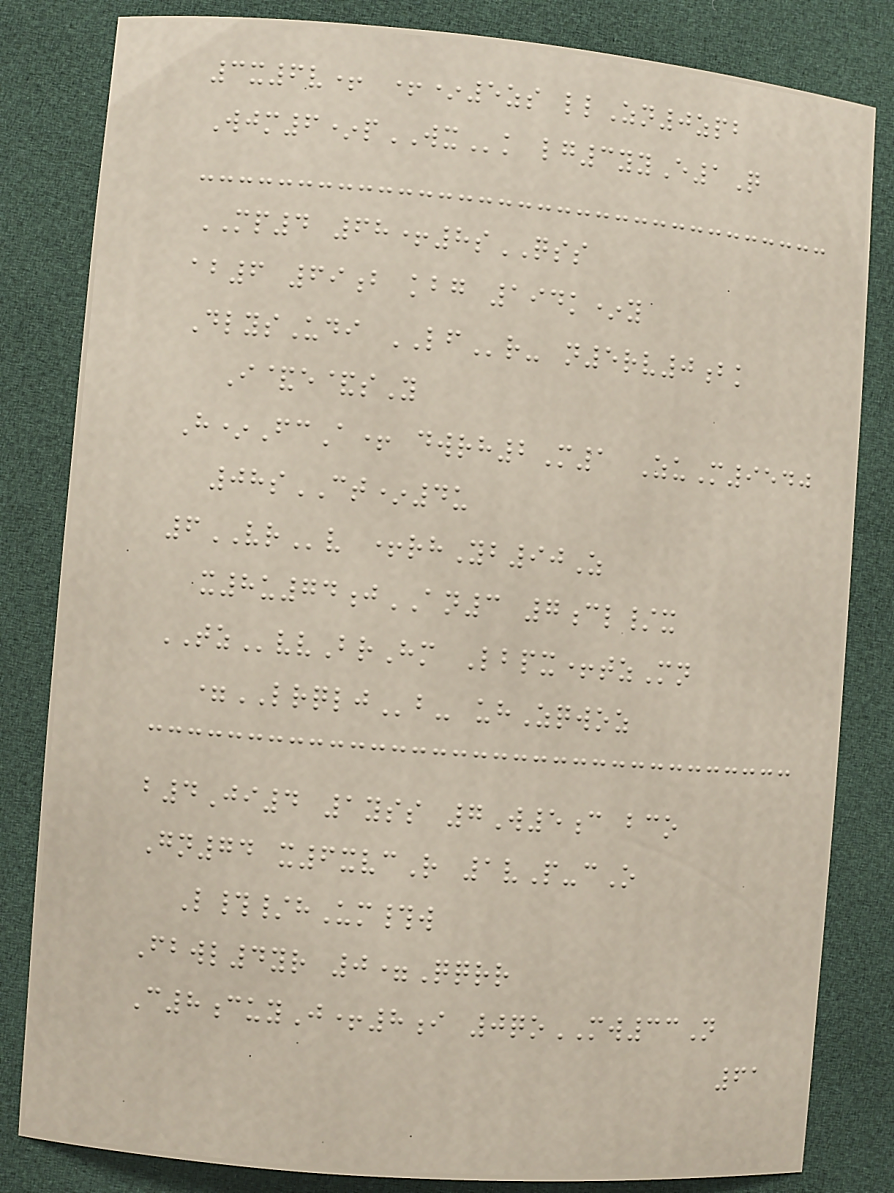3x6v+ +*5zs llZn0zpb
Wjm6*pWXk lg3yyE1Q
MP4 68+8sQSS
ab6 69b kbg 194k*y
DlysUdi LFr- n5rv0bk
I&e&sY
H*FcA+ dwrh2M1 ZuM9540
08sCT*4u
6VRv +rhYb90Z
x8u74jAN3 7cl/x
TZvvBrHm Lbpx+tzMn
=LRQLJb- uhZqwoz
b4Ji4 1yss 7W5c bco
Gn74 x6xvcR 1vP-cO
L#/hUm#w
Fbwl4yr 0=Qqrr
C8cuyJ+8i 0qoMW33N
61
